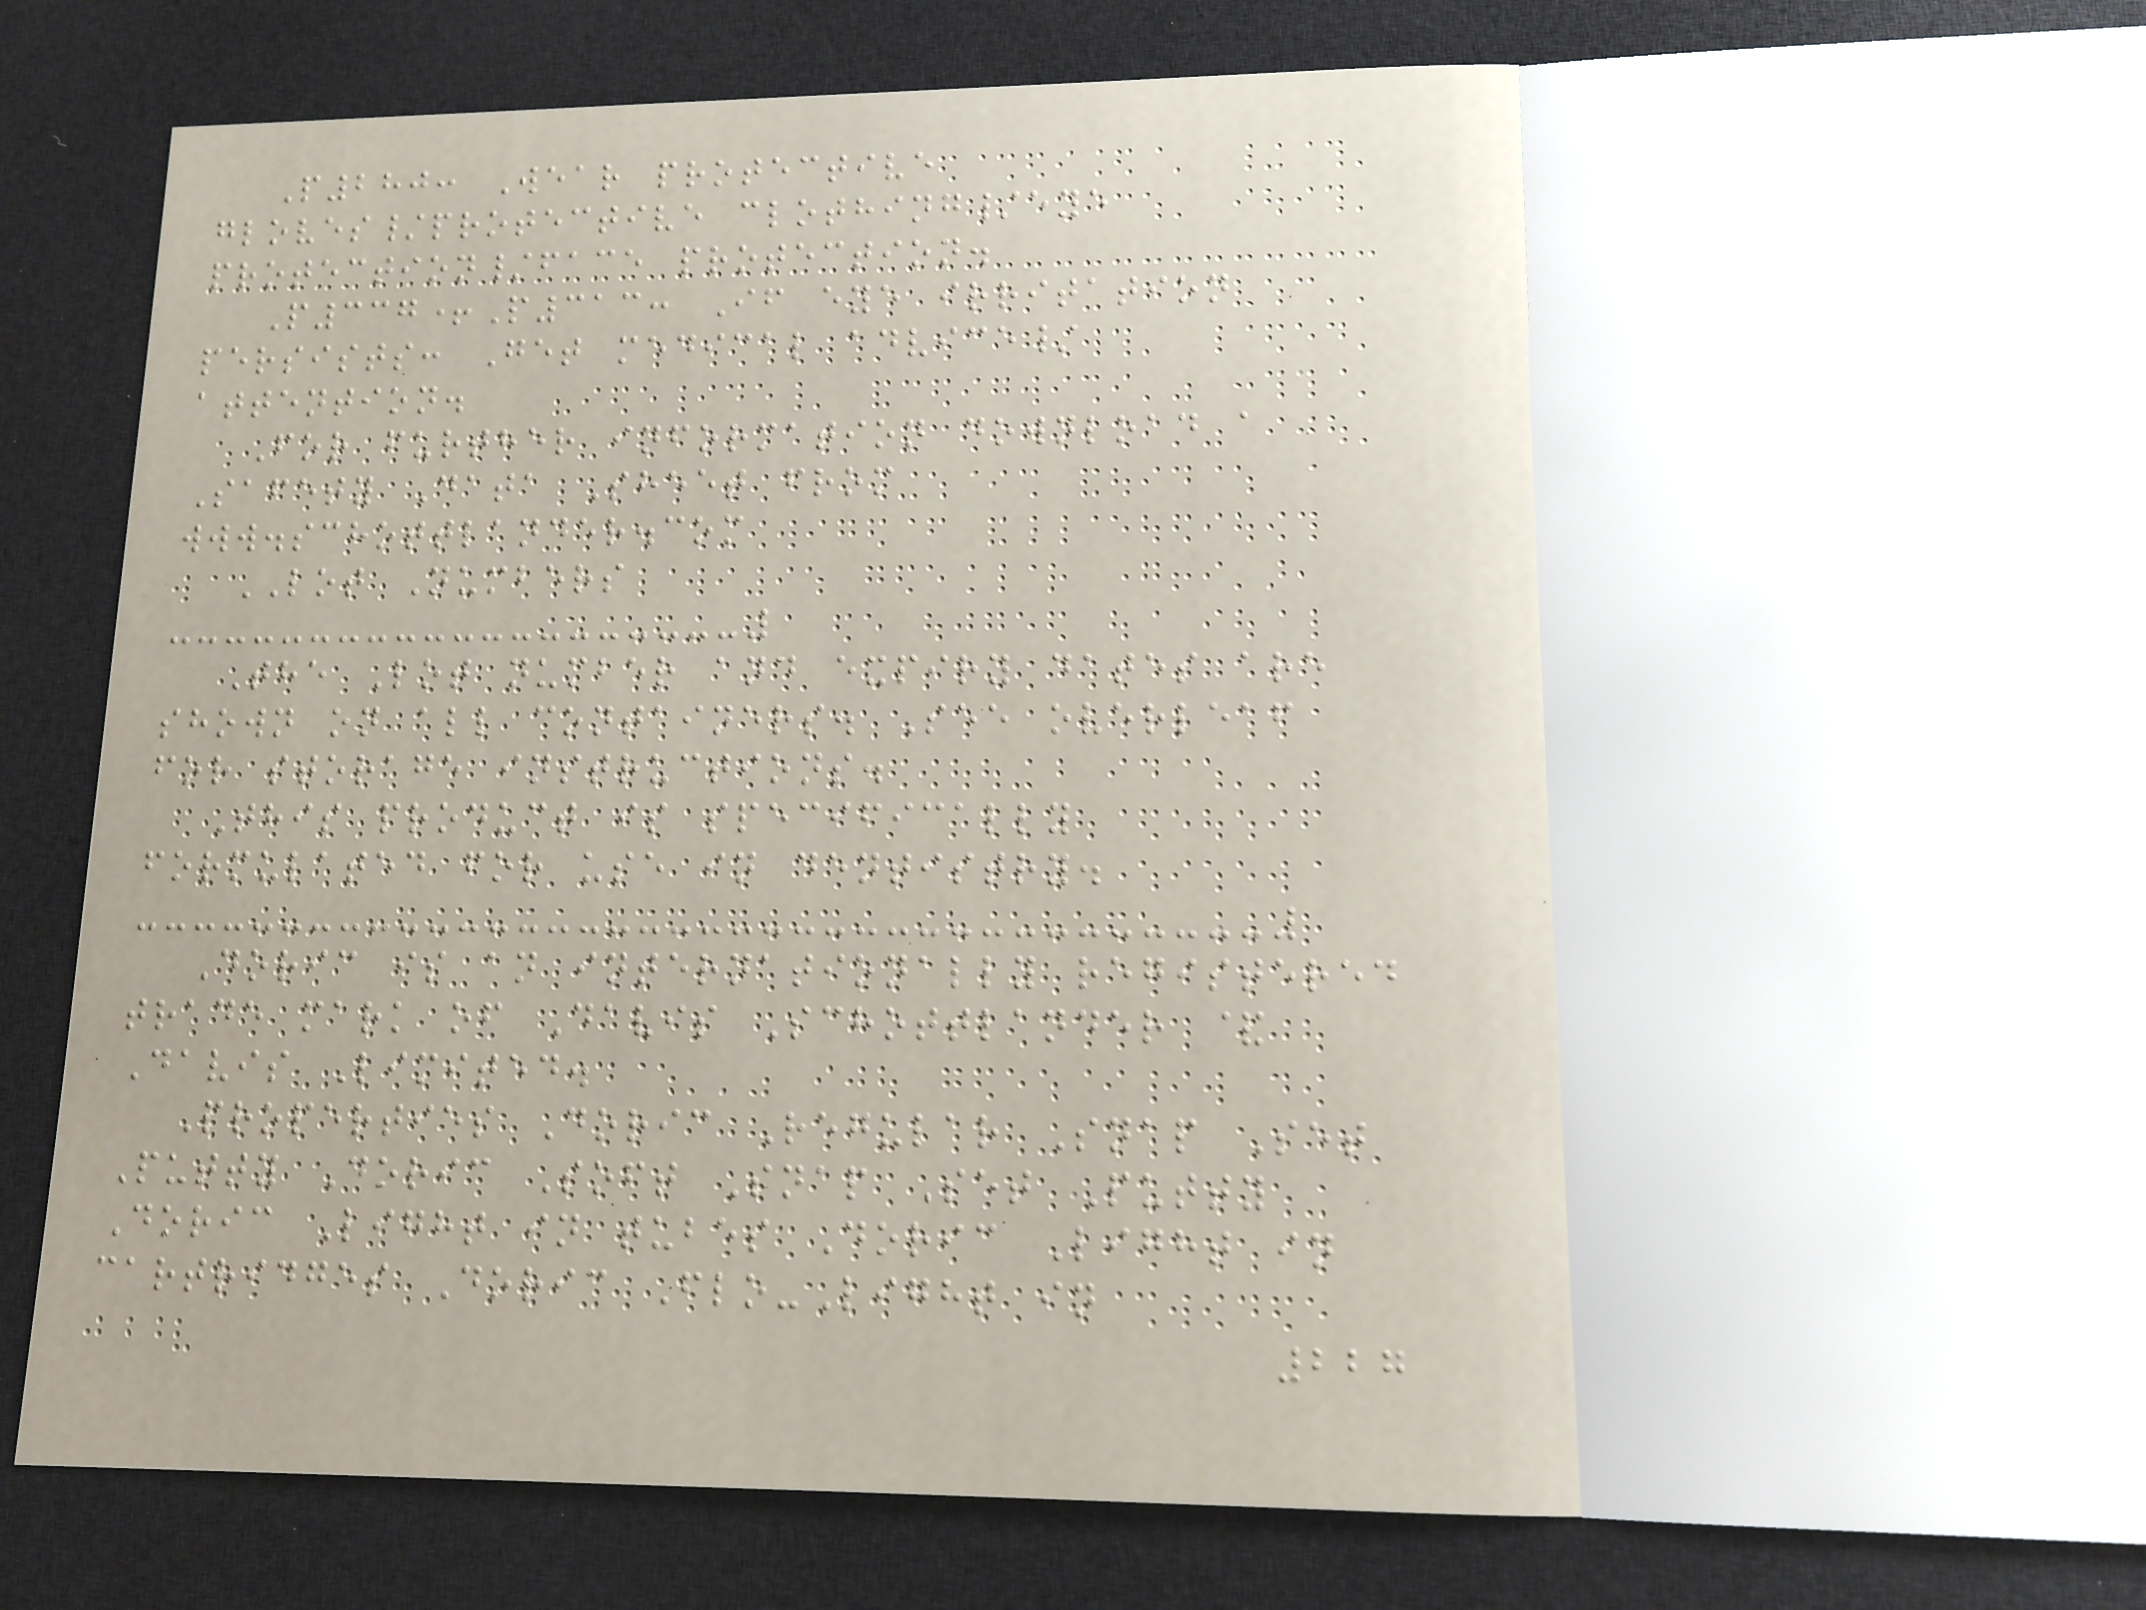P280: Wear protective
gloves/protective clothing/eye
protection/face protection.
P337+P313: If eye irritation
persists: Get medical advice/
attention.
For further information download a
Safety Data Sheet from
www.schottlander.com
LOT Numbers
The Lot number and expiry dates are
shown on all containers. See overleaf
for storage instructions.
This product is specifically
formulated for use in dentistry.
Doric is an internationally registered
trade mark of Davis Schottlander &
Davis Limited.
Properties Doric Regular Snap Set
Putty Doric Soft Snap Set Putty
Doric Light in tubes Doric Light in
cartridges Doric Flo-Light in
227
